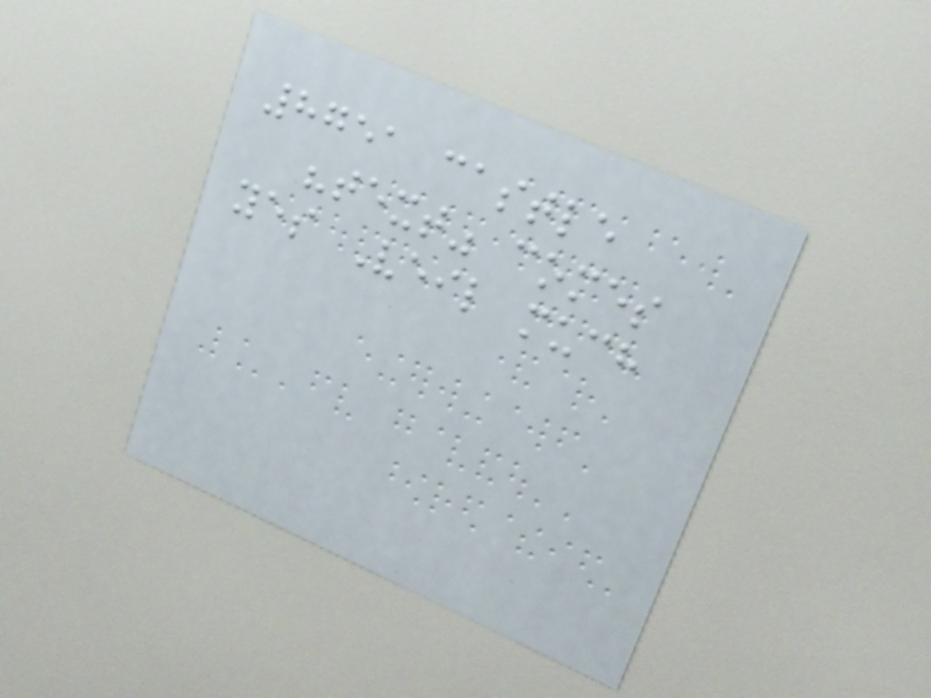8751 castle
"text" comes
yes Veil much
